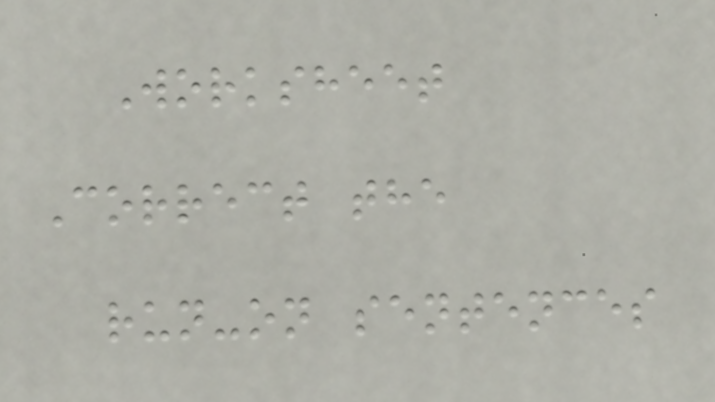Worksheet
Correct the
run-on sentences
